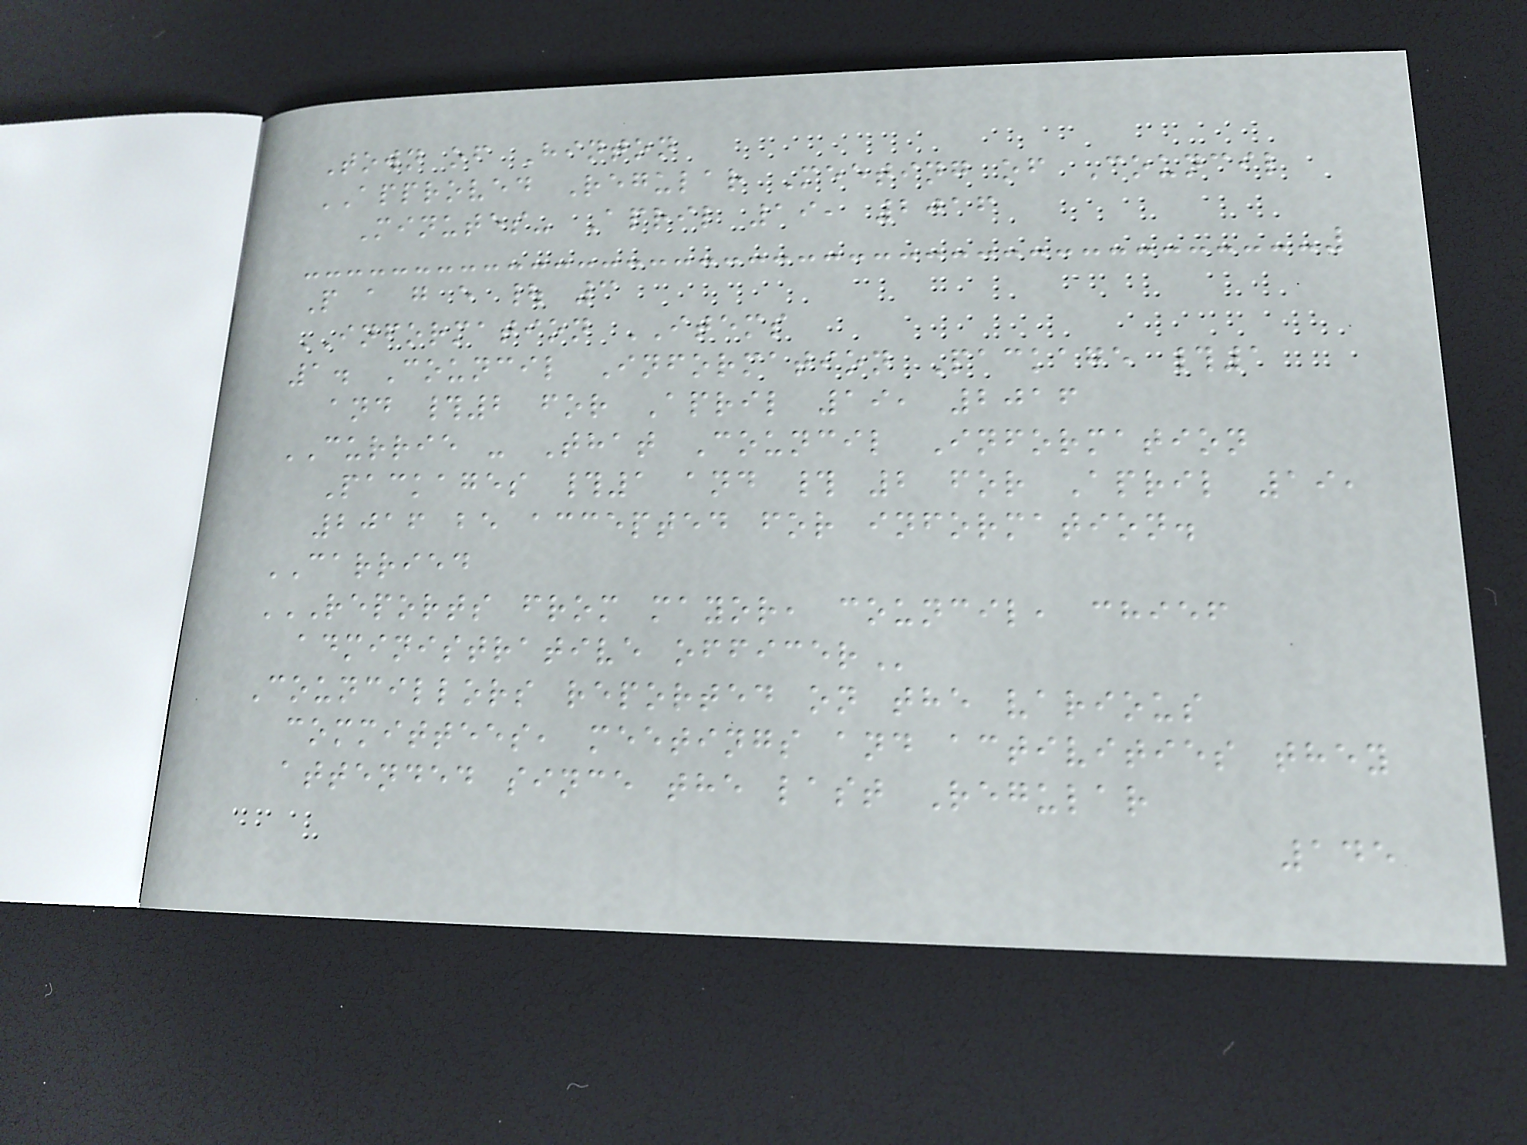Town of Hinton
APPROVED Regular Meeting of Council
Minutes- April 19, 2016
P a g e | 3
INFORMATION ITEMS
1. Council Information Package #1
and #2 for April 19, 2016
CURRIE - That Council Information
Packages #1 and # 2 for April 19,
2016 be accepted for information.
CARRIED
REPORTS FROM MAYOR, COUNCIL, CHIEF
ADMINISTRATIVE OFFICER
Councillors reported on the various
committees, meetings and activities they
attended since the last Regular
145
